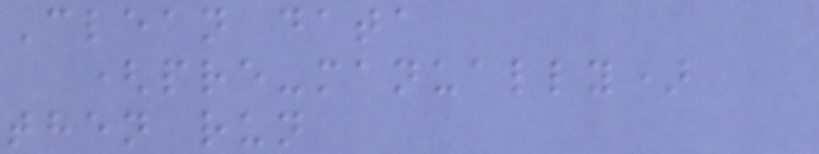Clean data
(pre-manually)
then run
